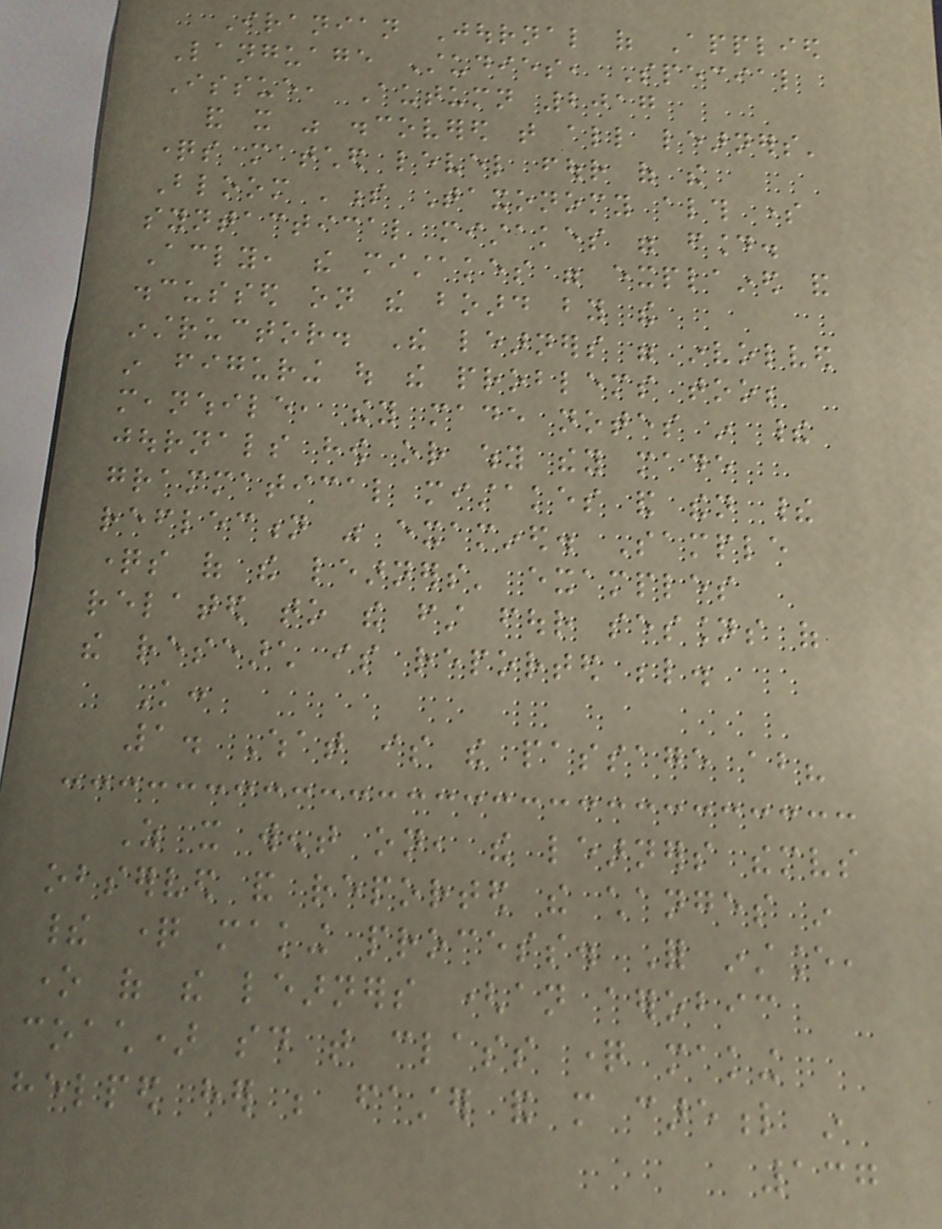Iranian Journal of Applied
Language Studies, Special
Issue, Autumn 2017
and it was discovered that all learners'
questions matched level four of the
Bloom 's Taxonomy although some
syntactical mistakes were found.
Accordingly, the mistakes were explained and
discussed on the board by the
instructor. The learners were involved
in figuring out the problems too;
meanwhile, they made notes in their
journals how or why they made
grammatical mistakes and then their
reflection was examined. Sample
questions of the learners' examples
related to the first four sessions of
the research is reported below.
Knowledge:
1. What is the passage about?
As it went on, the learners themselves
observed and reported the changes in
their question making process. For instance,
one of the learners (an aerobic
coach) said that class question making
helped her be faster and more careful in
137
